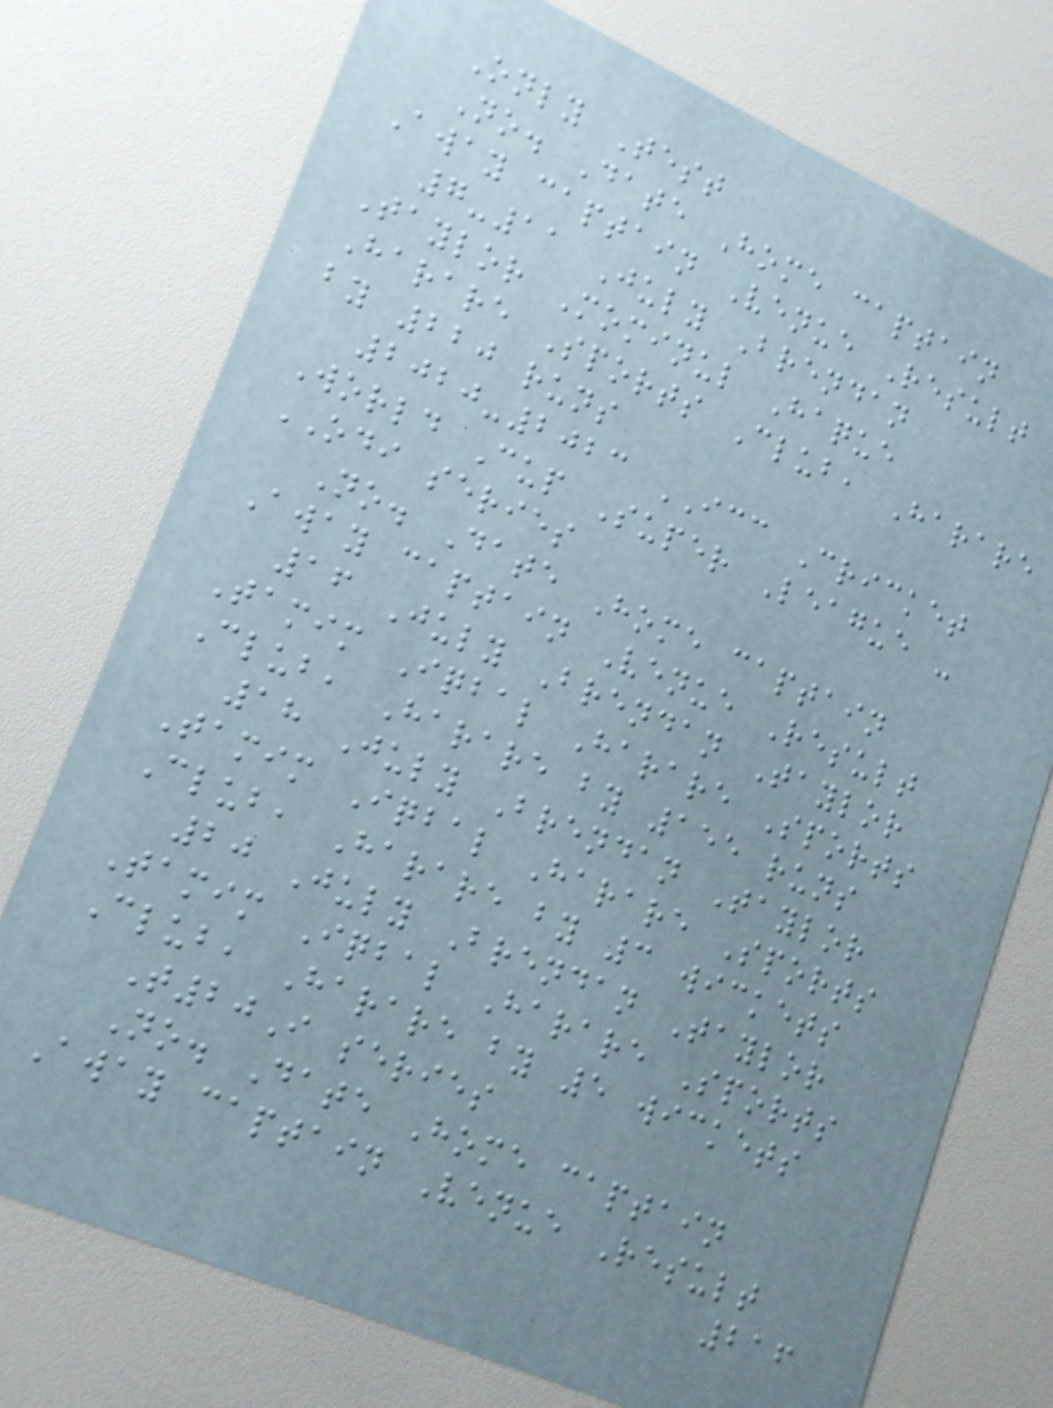Only Test
No. Date Home captain
Away captain Venue Result
7-11 July Brendan
Taylor Mominul Haque
Harare Sports Club, Harare
by 220 runs
2020-2023 ICC Cricket
World Cup Super League -
ODI series
No. Date Home captain
Away captain Venue Result
16 July Brendan Taylor
Tamim Iqbal Harare Sports
Club, Harare by 155 runs
18 July Brendan Taylor
Tamim Iqbal Harare Sports
Club, Harare by 3 wickets
20 July Brendan Taylor
Tamim Iqbal Harare Sports
Club, Harare by 5 wickets
T20I series
No. Date Home captain
Away captain Venue Result
216
